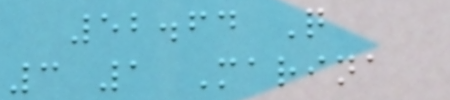52.64 Q
3 1 Marina
